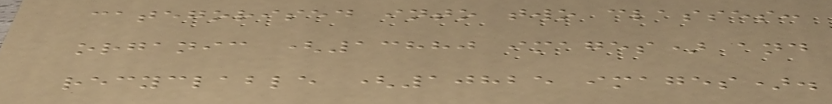categorised into two classes:
organic (13880 images) and
recyclable (10825 images).
